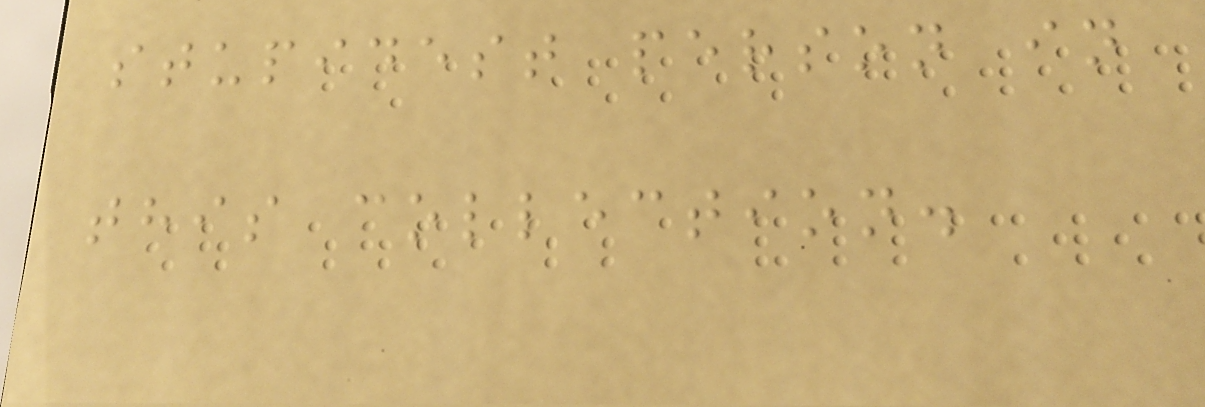stupidest person in
this collection.
